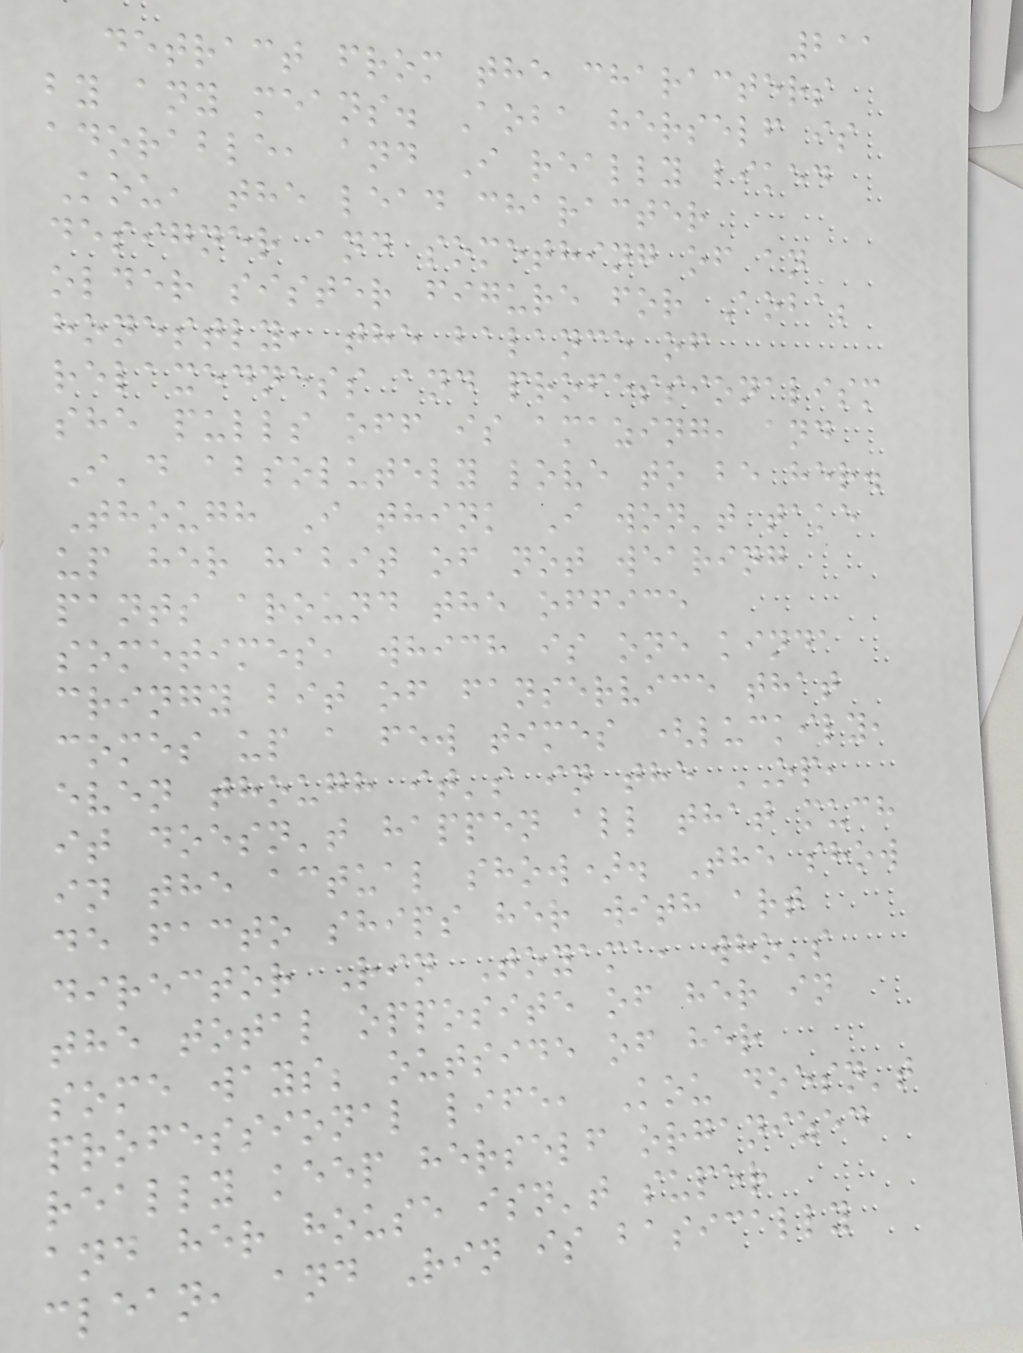211
detract from the characters
by any means. Aoba herself is
adorable, and I really liked
Kou, the lead character
designer and something of an
older sister figure for Aoba;
honestly, the balance of
relaxedness and professionalism
she pulls off is amazing, and
I'd absolutely love to be her.
Though I think I won't take
up her habit of not wearing
pants around the office
sometimes, which is one kinda
cringy bit of fanservice that
comes up a few times (luckily,
even though it's in the OP,
it doesn't happen all that much
in the actual show). The show
de facto ships her with art
director Rin Toyama, who's
the total opposite of her in
some ways; outside of her
professional life, Kou doesn't
really keep herself organized
and her house isn't super
clean, and Rin is basically
